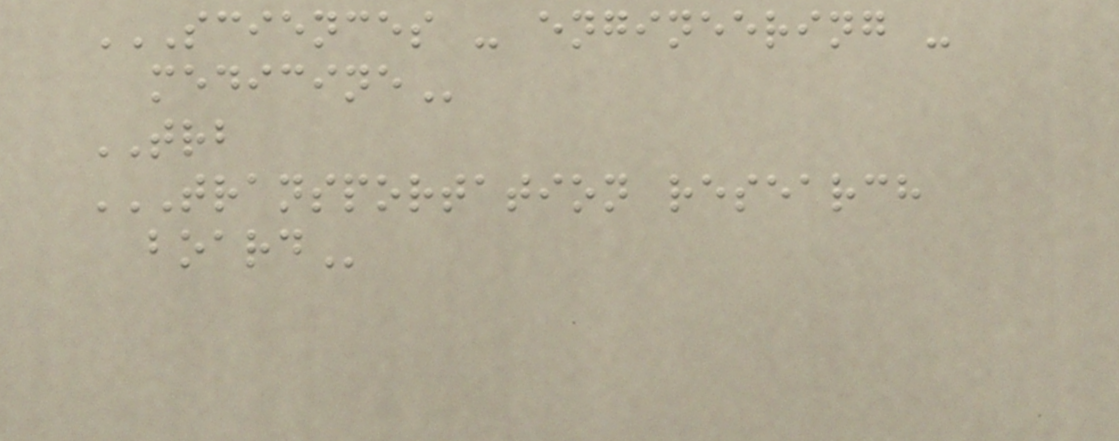SCIENCES - ENGINEERING -
MEDICINE
TRB
TRANSPORTATION RESEARCH
BOARD
